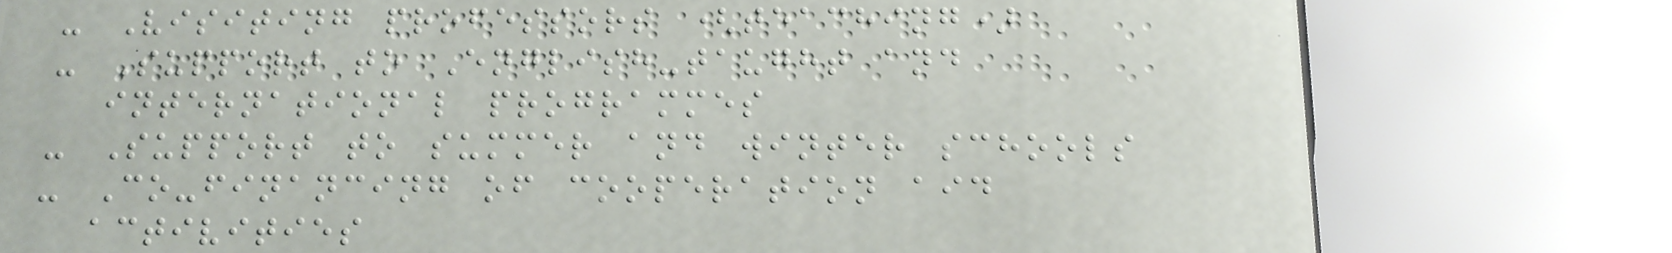- Visiting professors (teaching)
- Support to English-taught and
international programmes
- Support to summer and winter schools
- Co-financing of cooperation aid
activities
